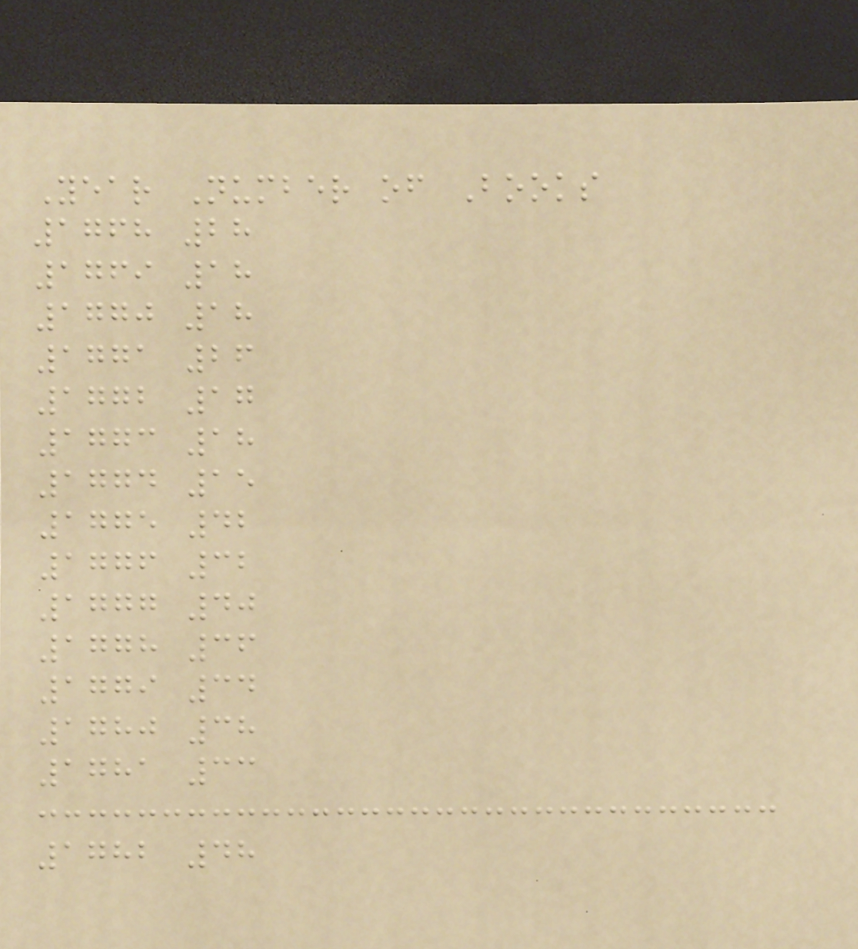Year Number of Books
1768 28
1769 18
1770 18
1771 26
1772 17
1773 18
1774 15
1775 42
1776 32
1777 40
1778 36
1779 34
1780 38
1781 33
1782 48
